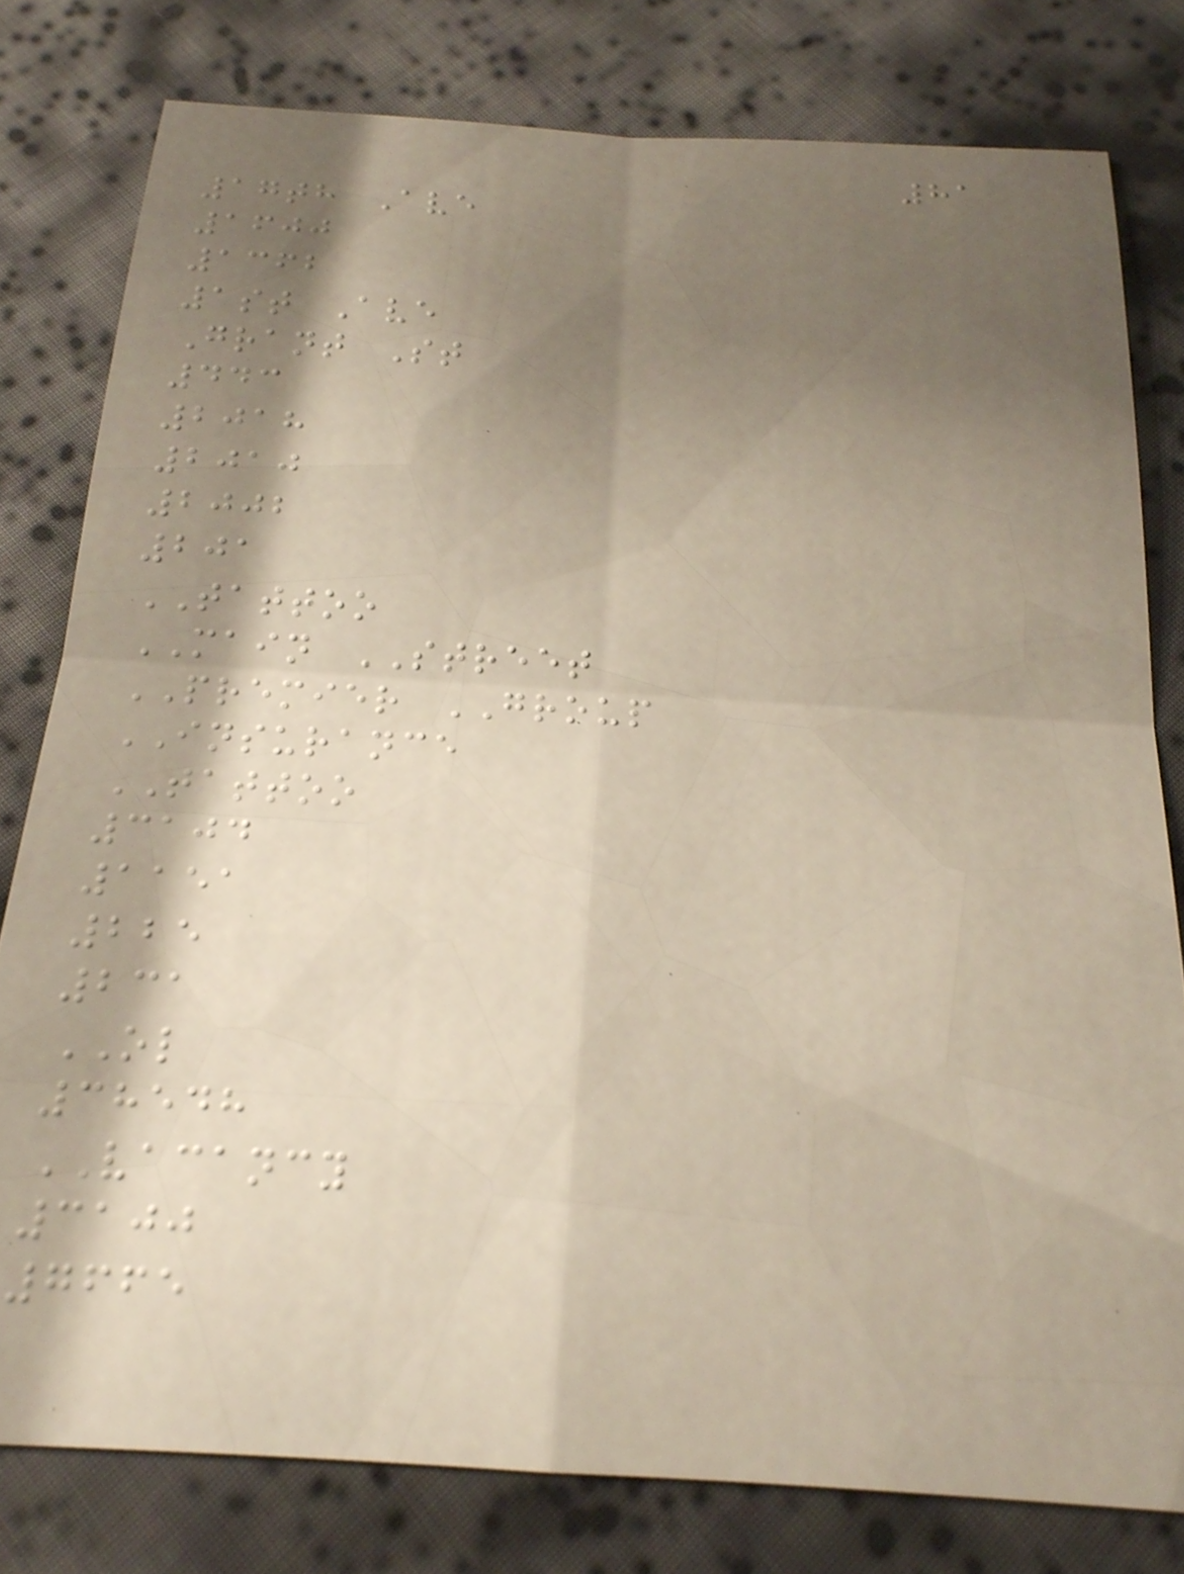81
17th Ave
1600
1362
1st Ave
Grant St
443
2018
2010
2002
201
TATTOO
MAIN STREET
PREMIER GROUP
INSURANCE
TATTOO
3104
1151
225
231
OL
38548
VACANCY
3100
7665
